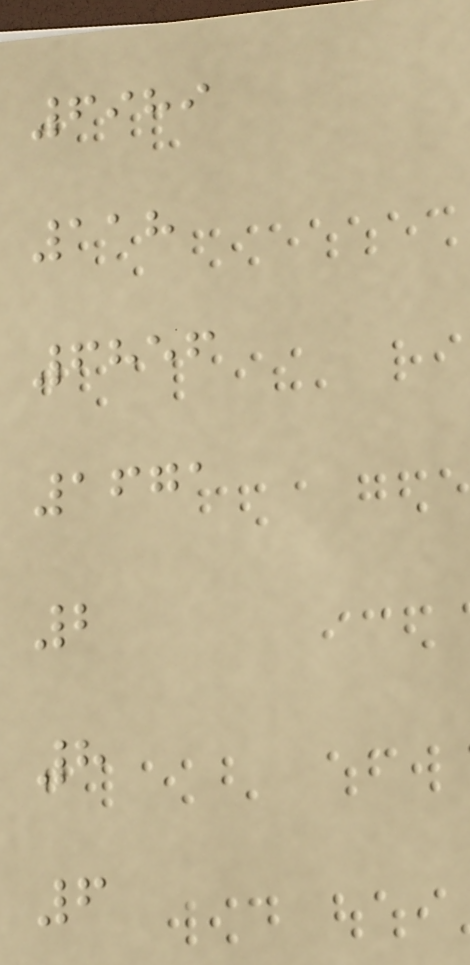6989
118
6856
1671
2
8
6
